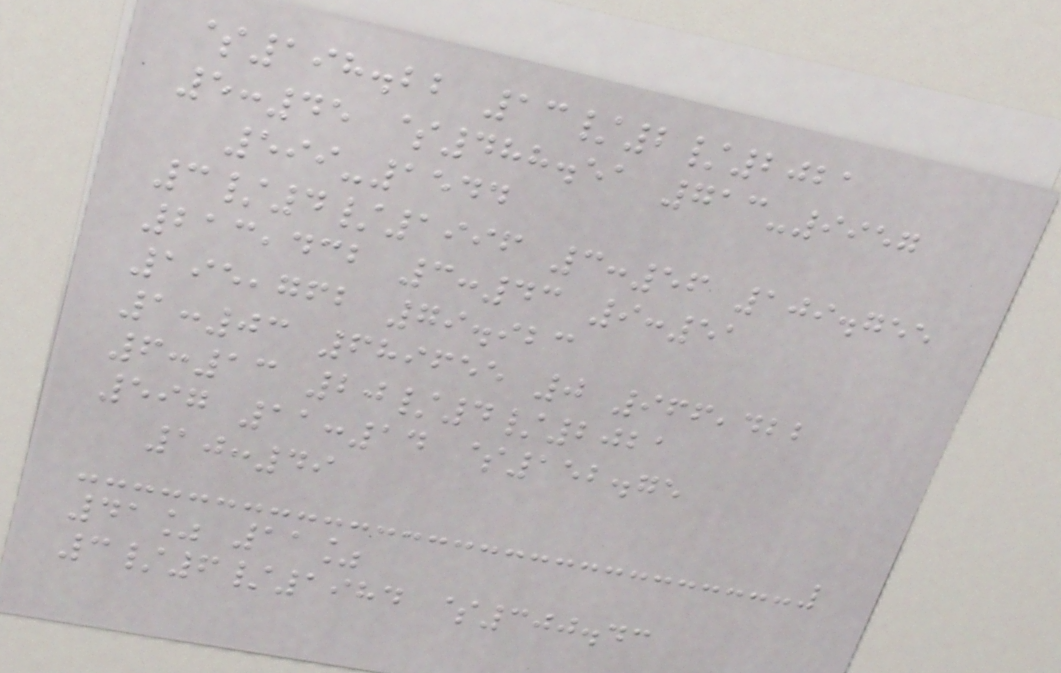$198.22 13/2/2021
5:45 $488.51 713-9957
599-1544
3/4/1996 3:56 109.755
213,432 3:43 9:51
195,762 79.923
1:03 689655 0 966,422
6:13 20/4/2021
597 11:14 $152.75
10:49
41% 11%
3/6/1984 $300.43
